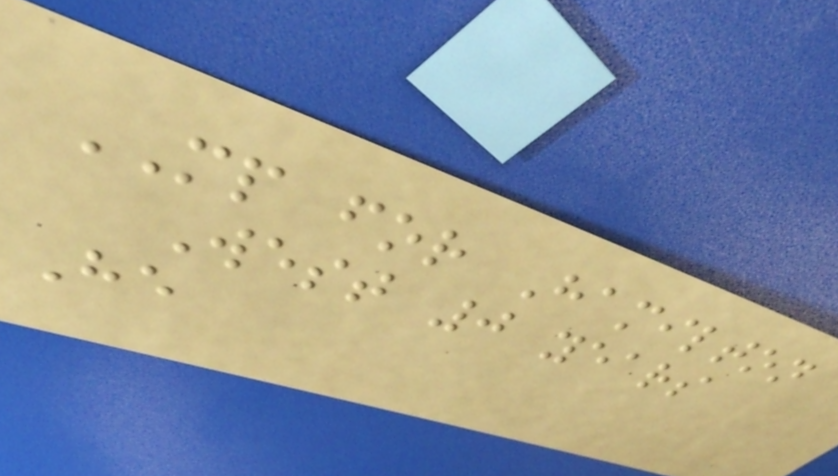MP for Hamilton
West 0 years
He
